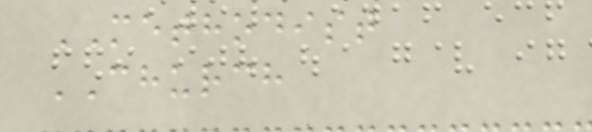METHODIST
CHURCH
